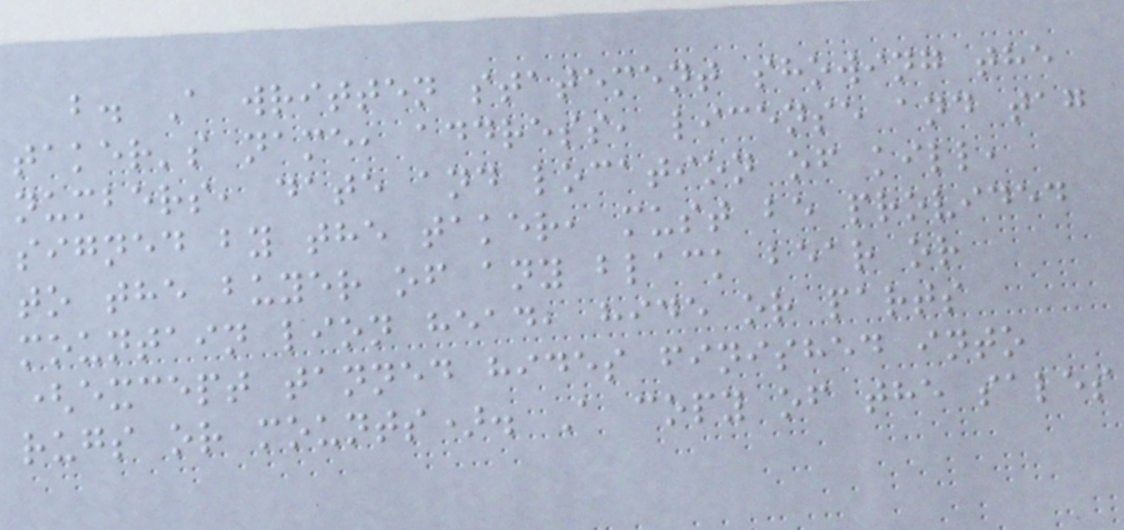b. A written statement showing the
taker's name, address, license and tag
numbers, date and location of kill,
signed by the taker, must be provided
to the buyer of any black bear or
mountain lion head, hide or parts
(except tanned hides finished into
rugs or mounts). A copy of the sales
